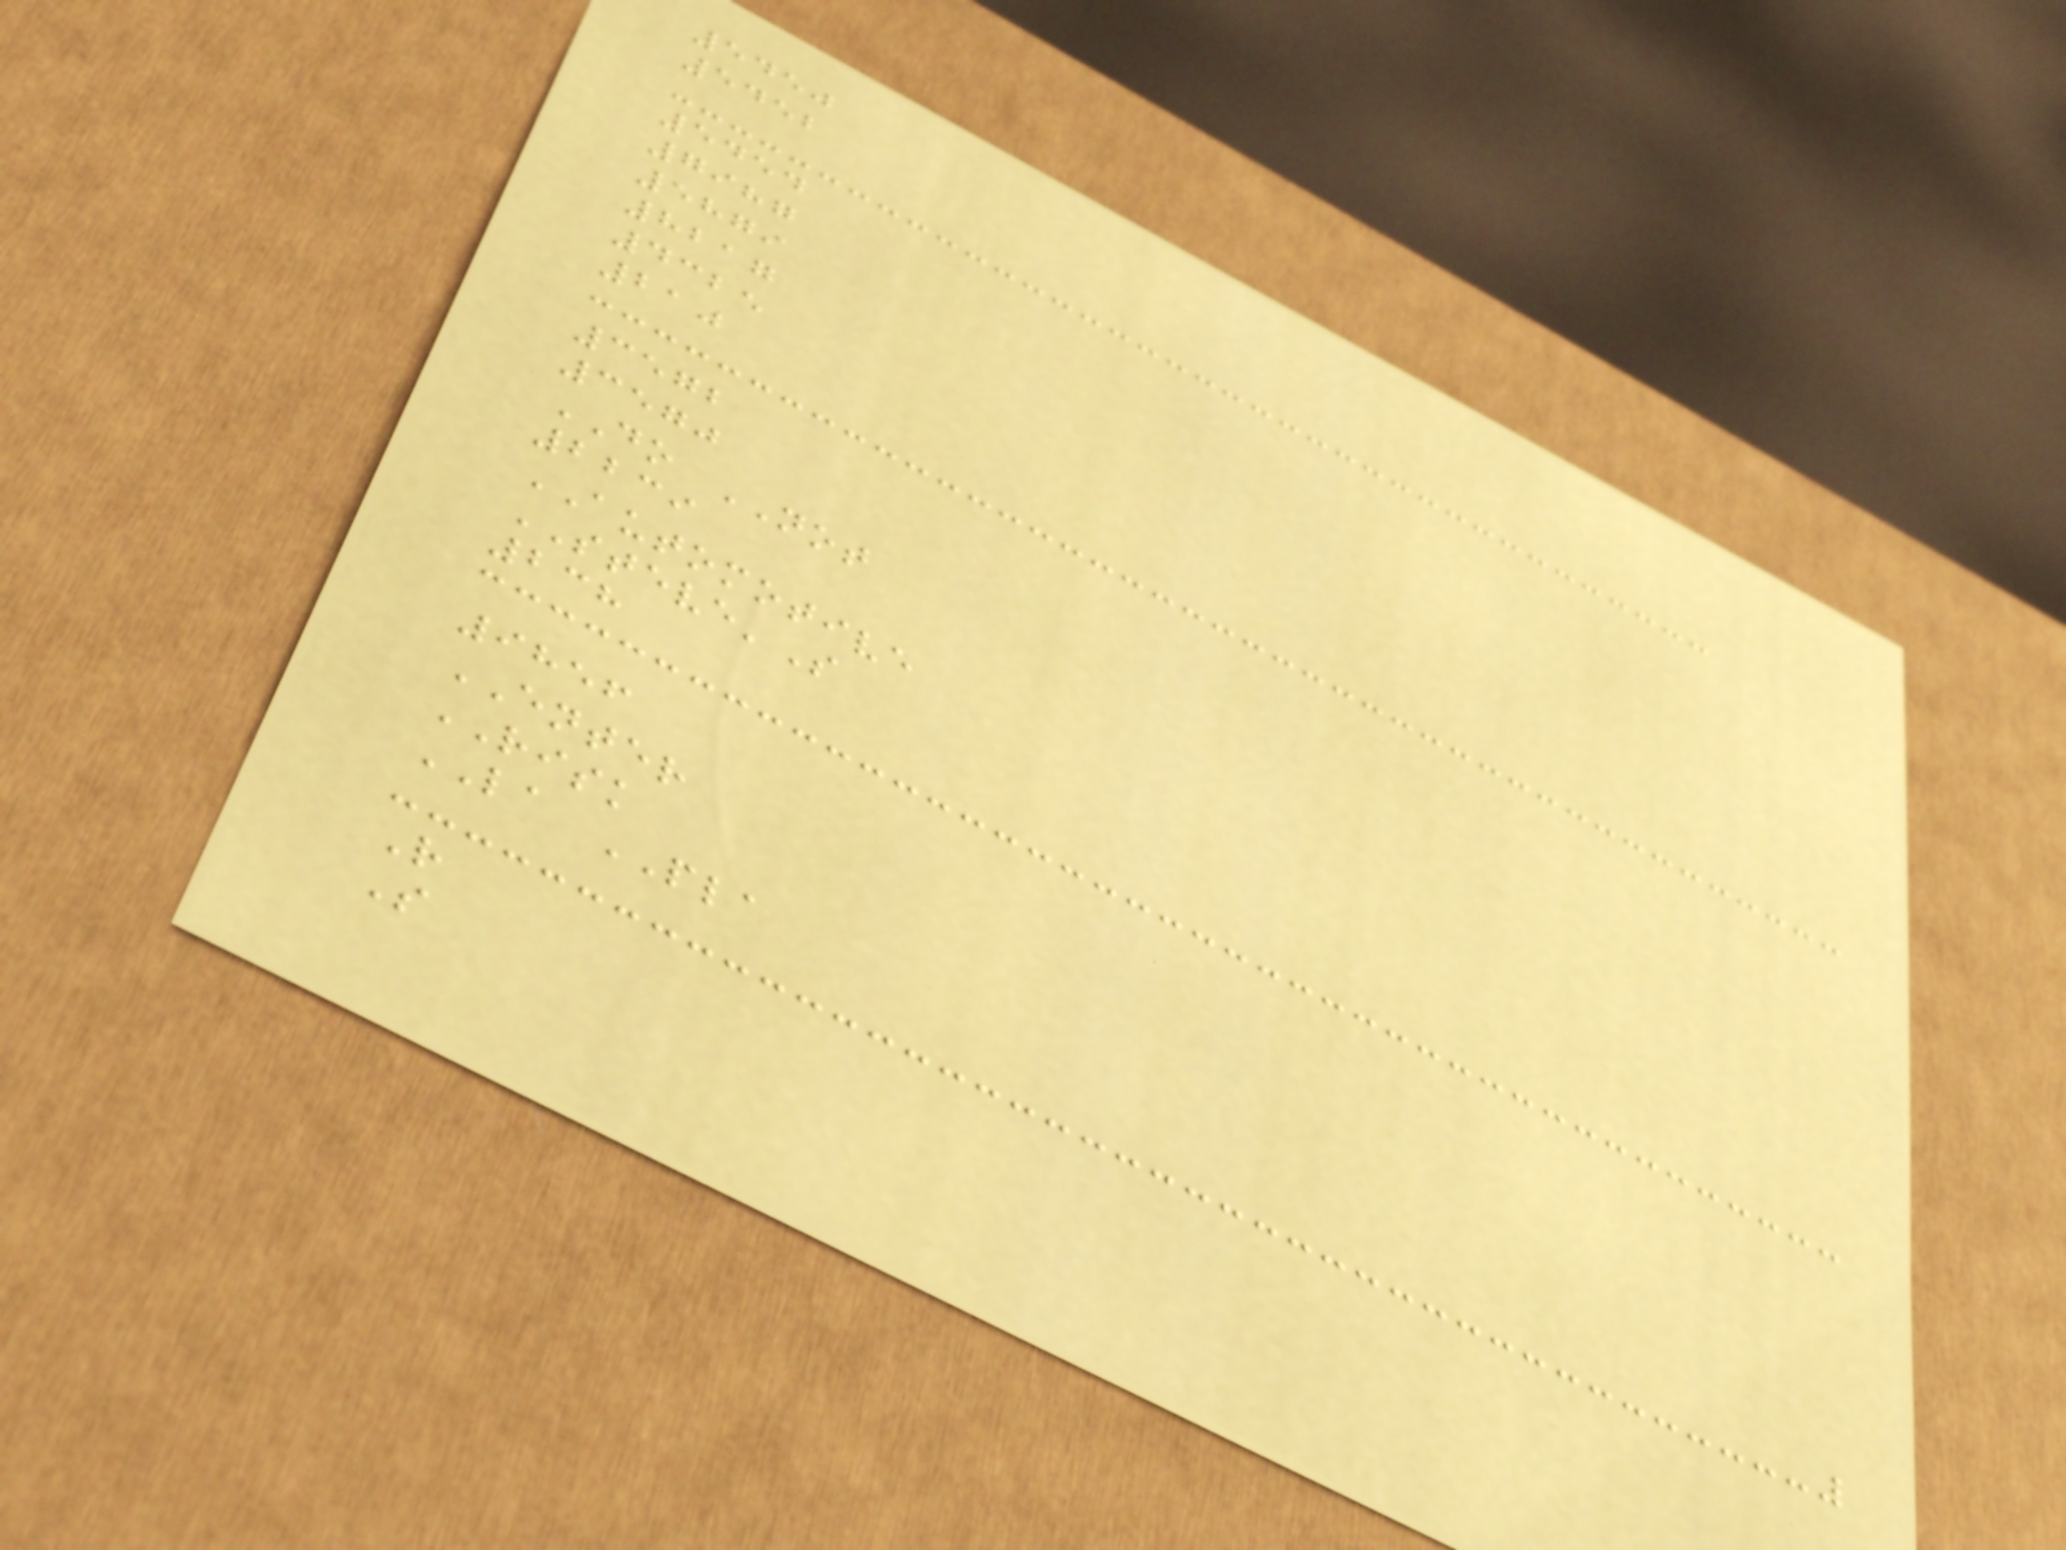5450
5452
5454
7987
5879
8217
4325
210
3572
3570
DO NOT
2239
AUTOMOTIVE
STEVE'S
238
9856
ENTER
RISK
LA PLA
R
S
